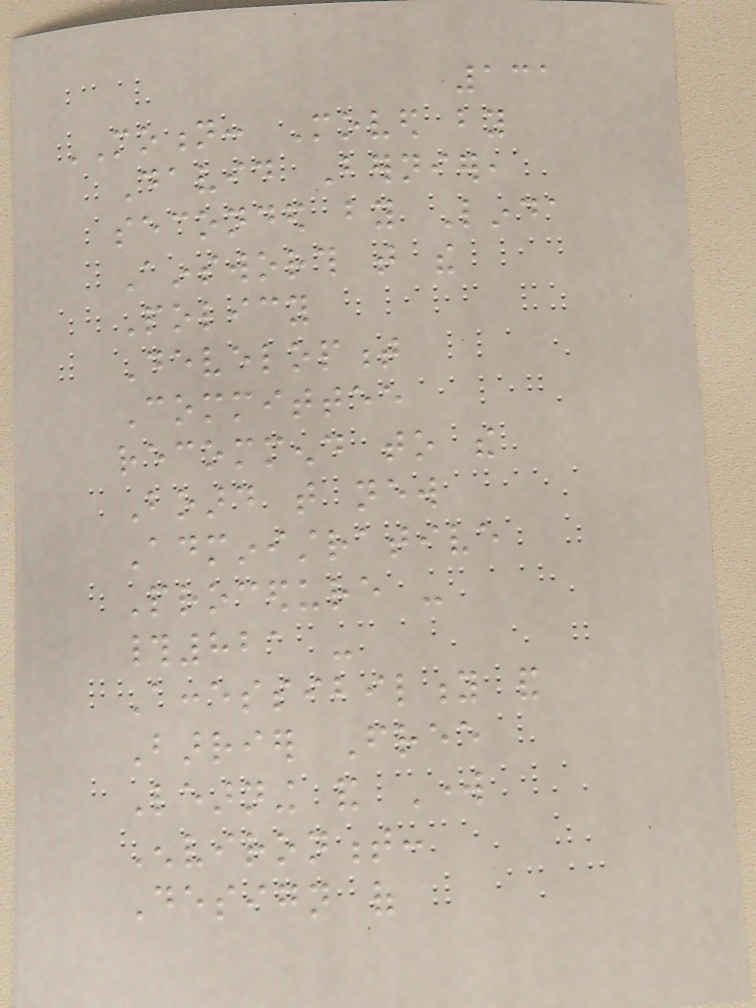131
MOTION: Moved by
David Bernier,
seconded by Linda
Ainsworth that the
Policy
Development
Committee
recommend to the
Board that new
Administrative
Procedure -
#821 -
Accessibility and
Barrier Free
Learning and Work
Environment:
Design of
